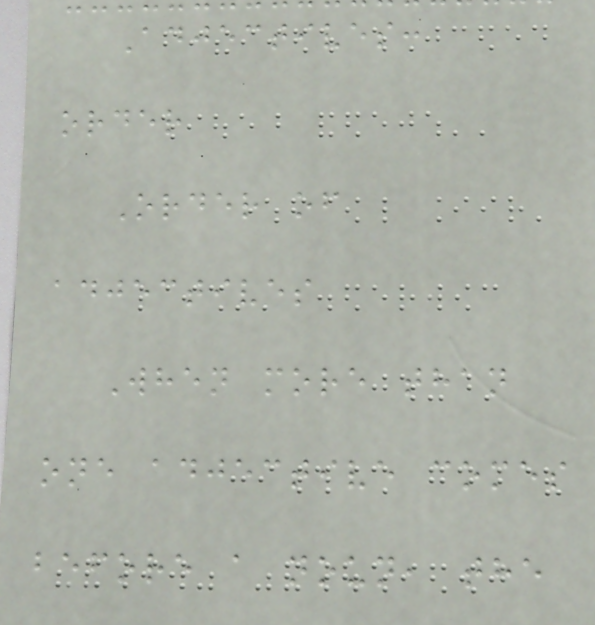Adjectives:
order
Order of
adjectives
When more than
one adjective comes
before a noun, the
